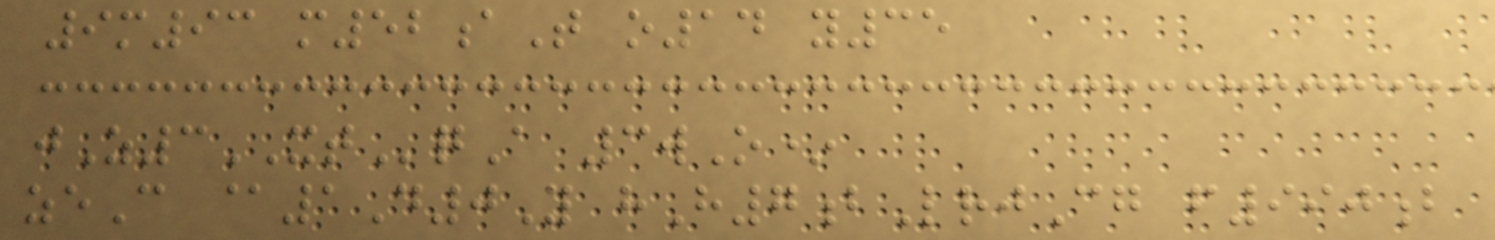9m93 m52aT o14 y35
jZ3XTqA 3wO*
zeC @1D0Y hH7bLrjCg f990b
